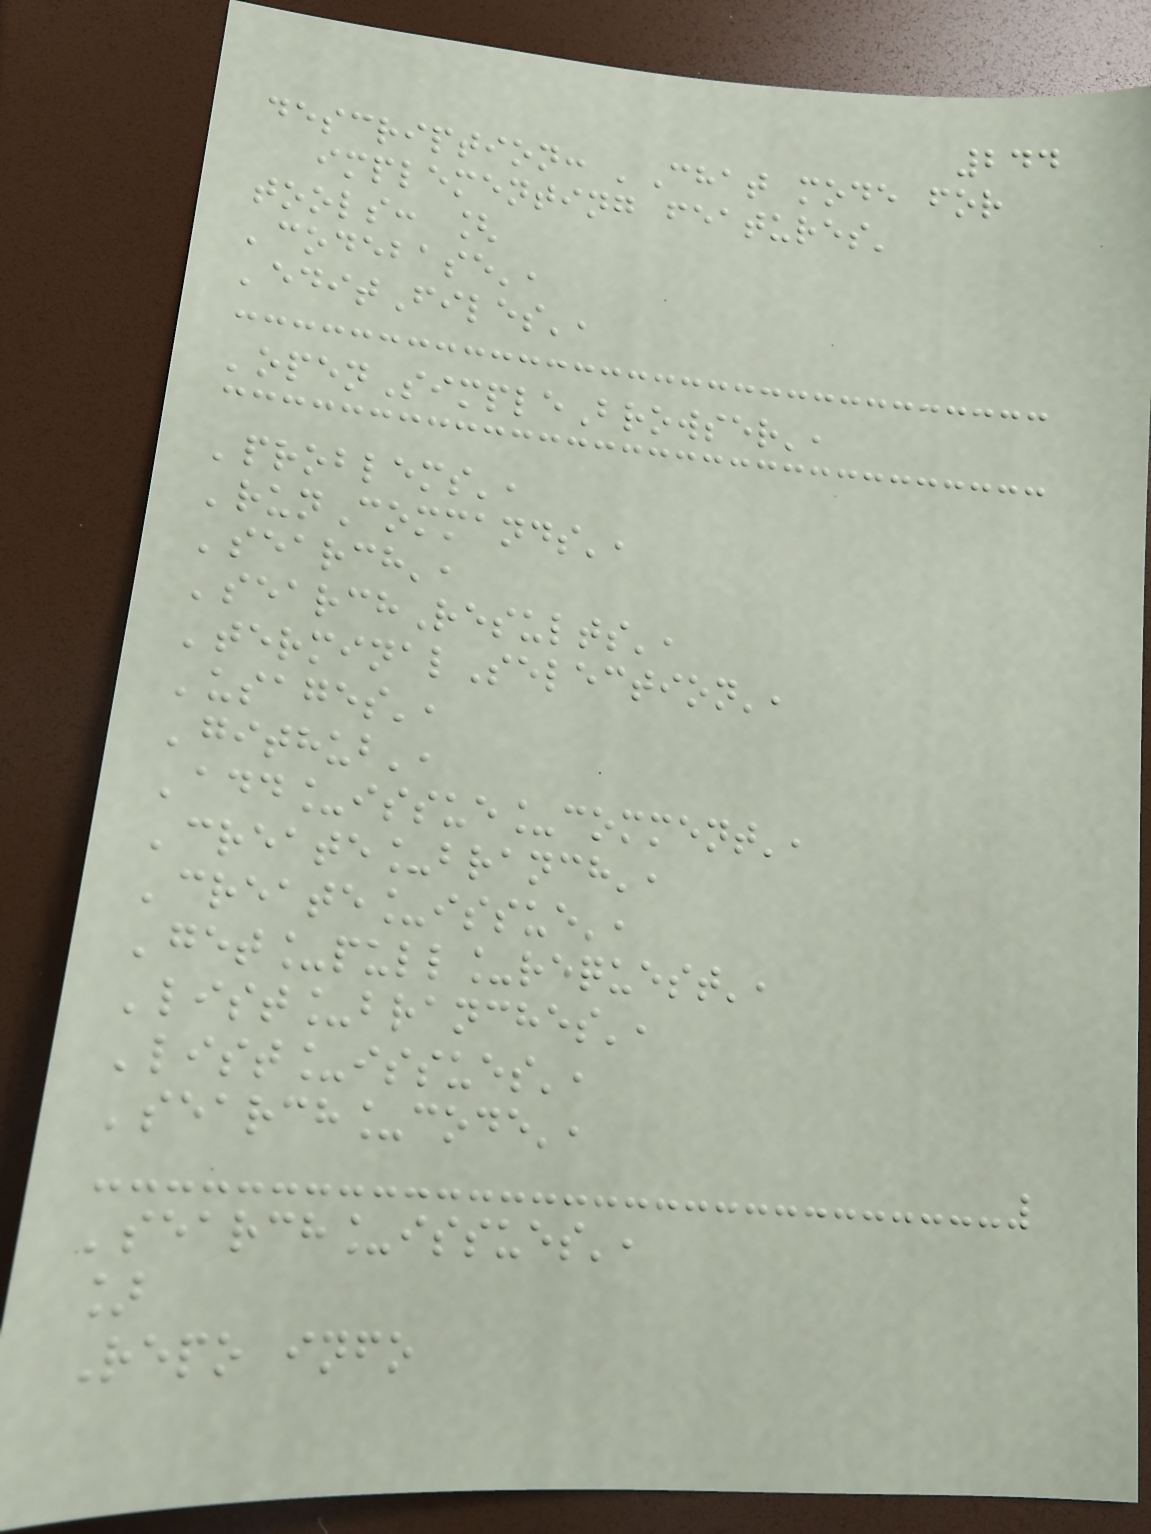244
description: 'Chat mode for
implementing features'
tools: [
'codebase',
'editFiles',
'openSimpleBrowser',
'problems',
'runCommands',
'search',
'searchResults',
'terminalSelection',
'usages',
'github',
'add_issue_comment',
'create_branch',
'create_issue',
'get_pull_request',
'list_branches',
'list_issues',
'search_code',
'search_issues',
]
Repo info
